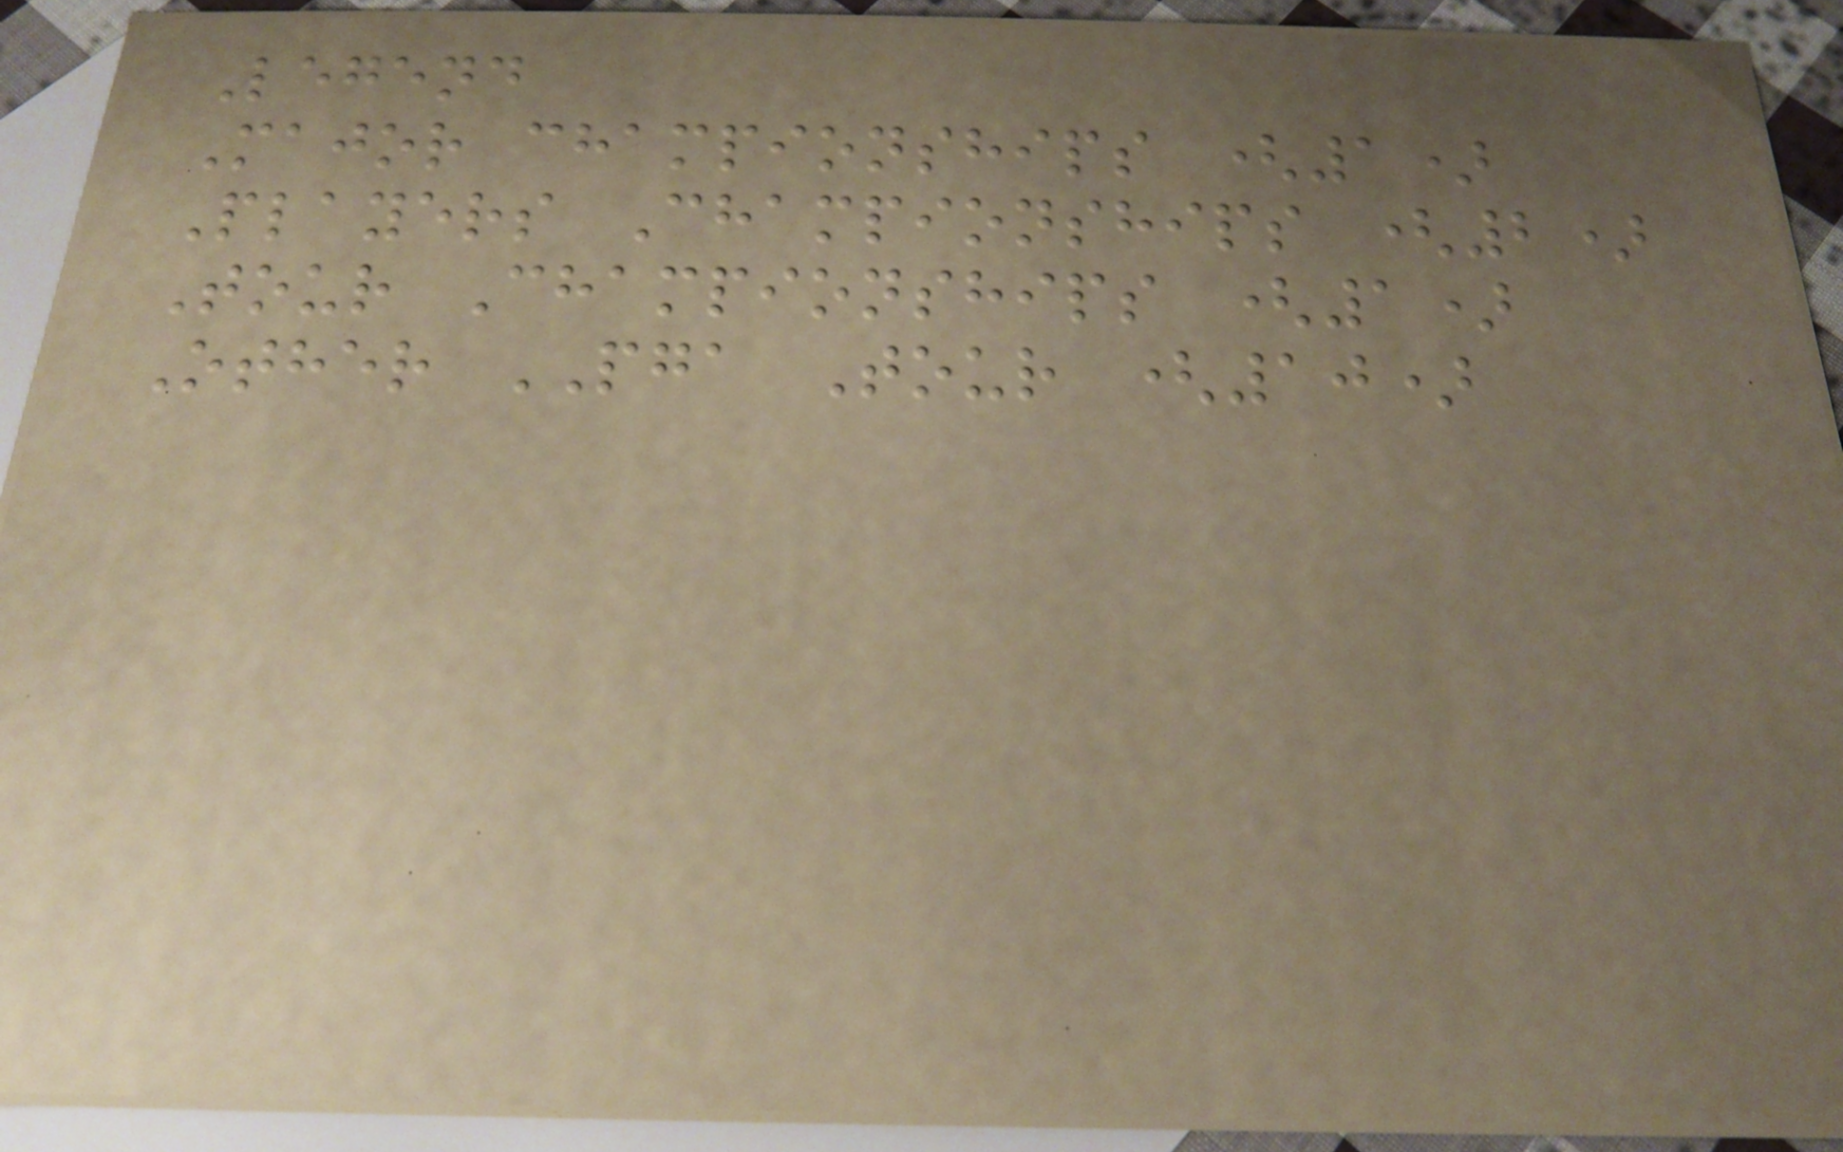Legend
Major championships (1)
Players Championships (2)
Tour Championships (1)
Other PGA Tour (10)
